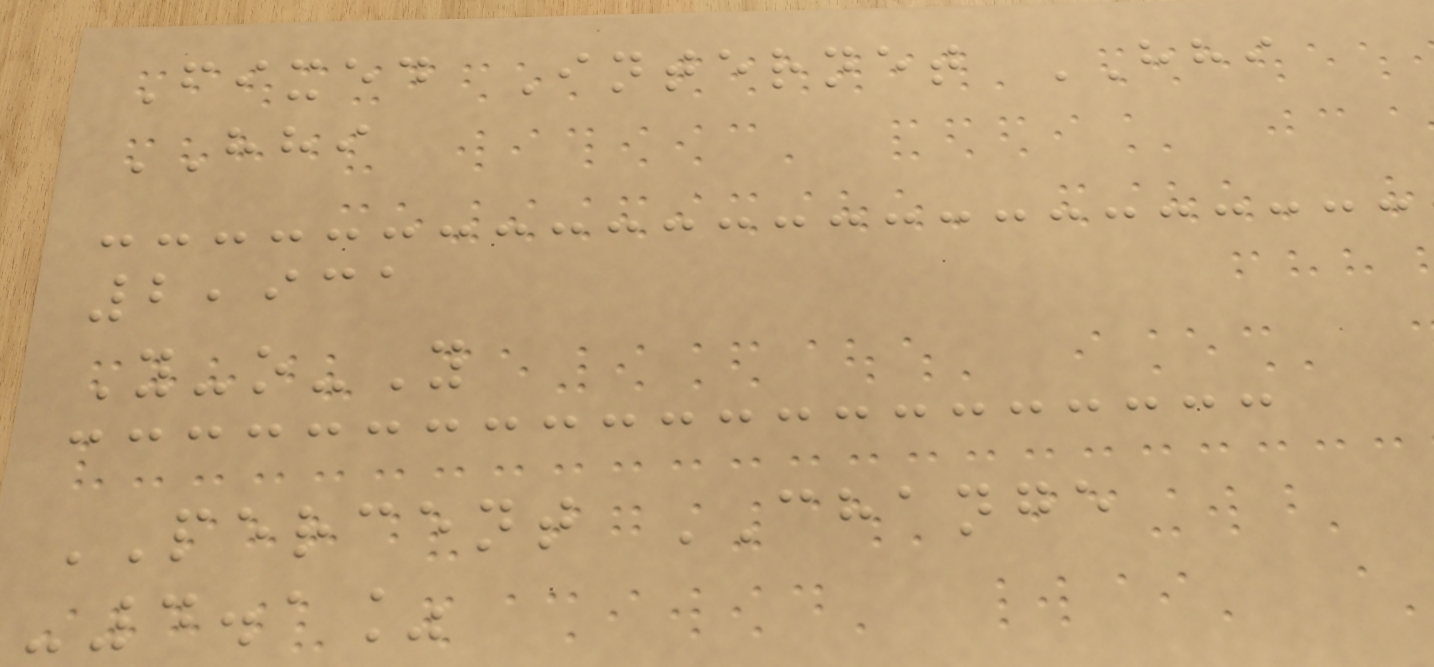Fixed Internet HHI
HHI
2,931
Y-o-Y
PERCENT CHANGE
-4.1%
